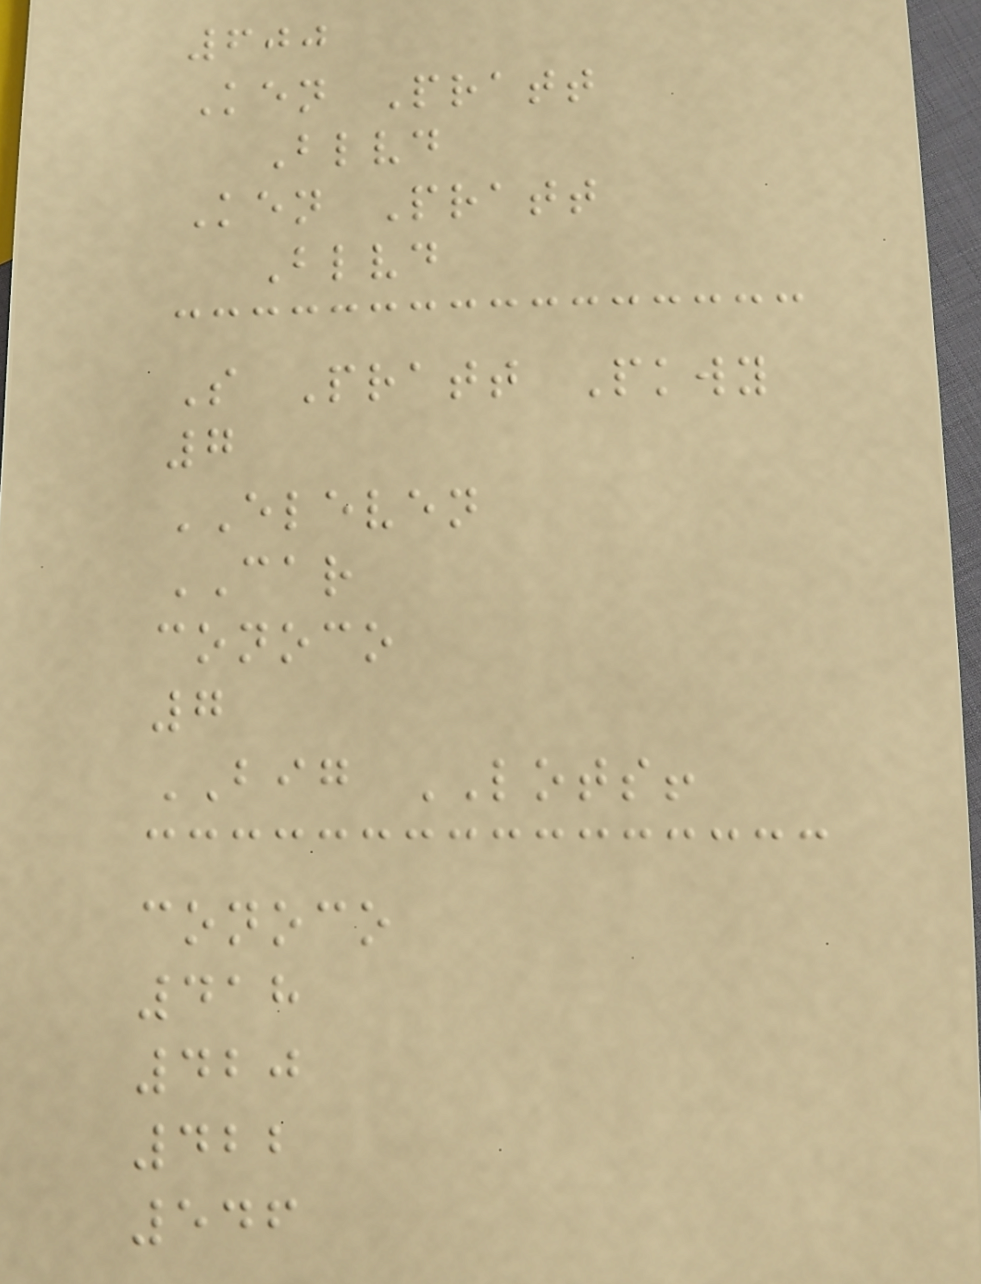600
Ken Pratt
Blvd
Ken Pratt
Blvd
S Pratt Pkwy
7
ELEVEN
CAR
conoco
7
BIG LOTS!
conoco
418
420
422
546
